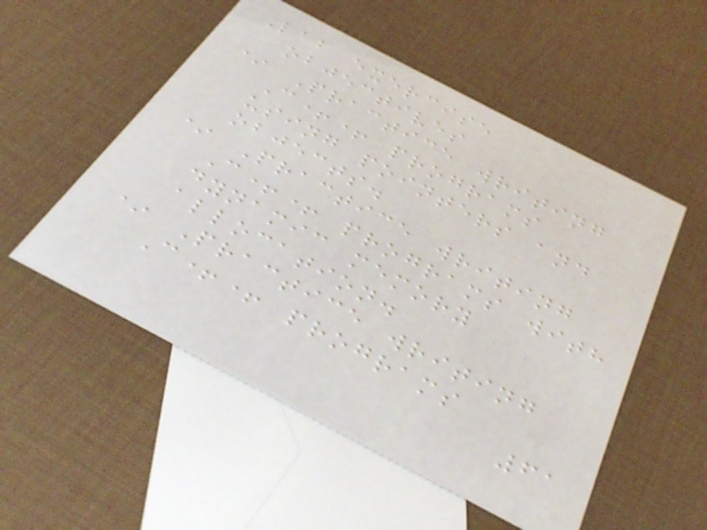Lab exercise
objectives
* Practice writing
C++ programs
using pointers and
objects.
* Practice writing
C++ programs with
dynamic memory
allocation.
* Practice writing
C++ programs
61
